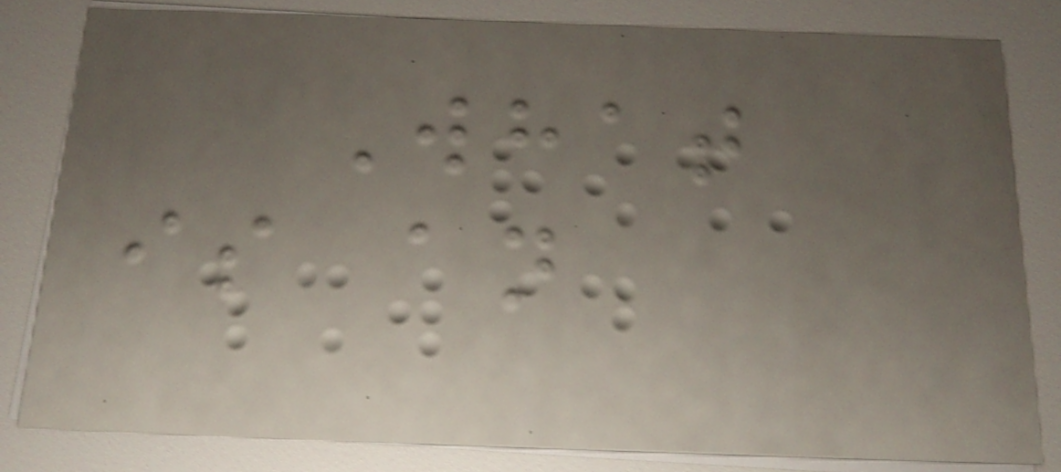What
is an
